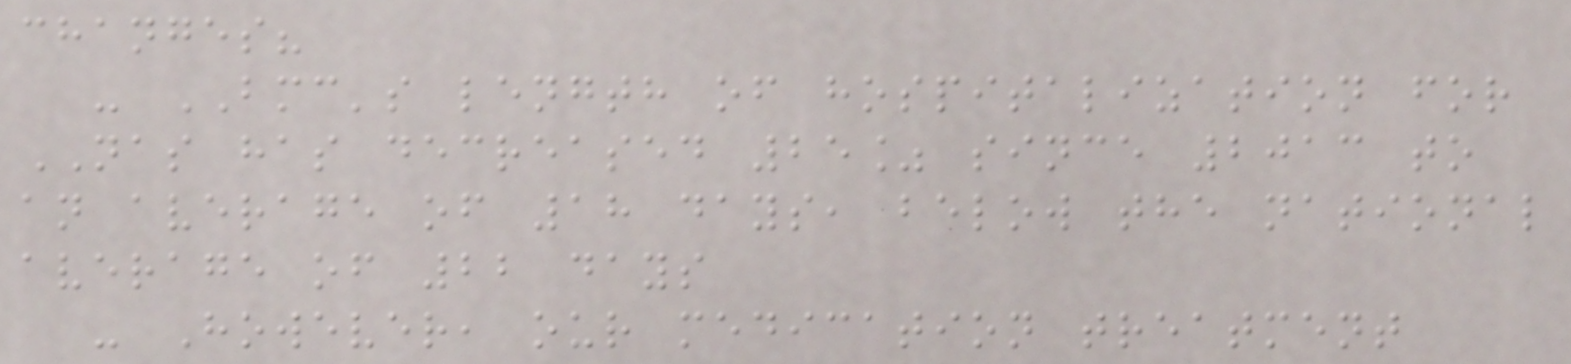changes?
- BMC's length of hospitalization for
NAS has decreased 25% since 2013 to
an average of 18 days, below the national
average of 22 days
- However, our medication treatment
